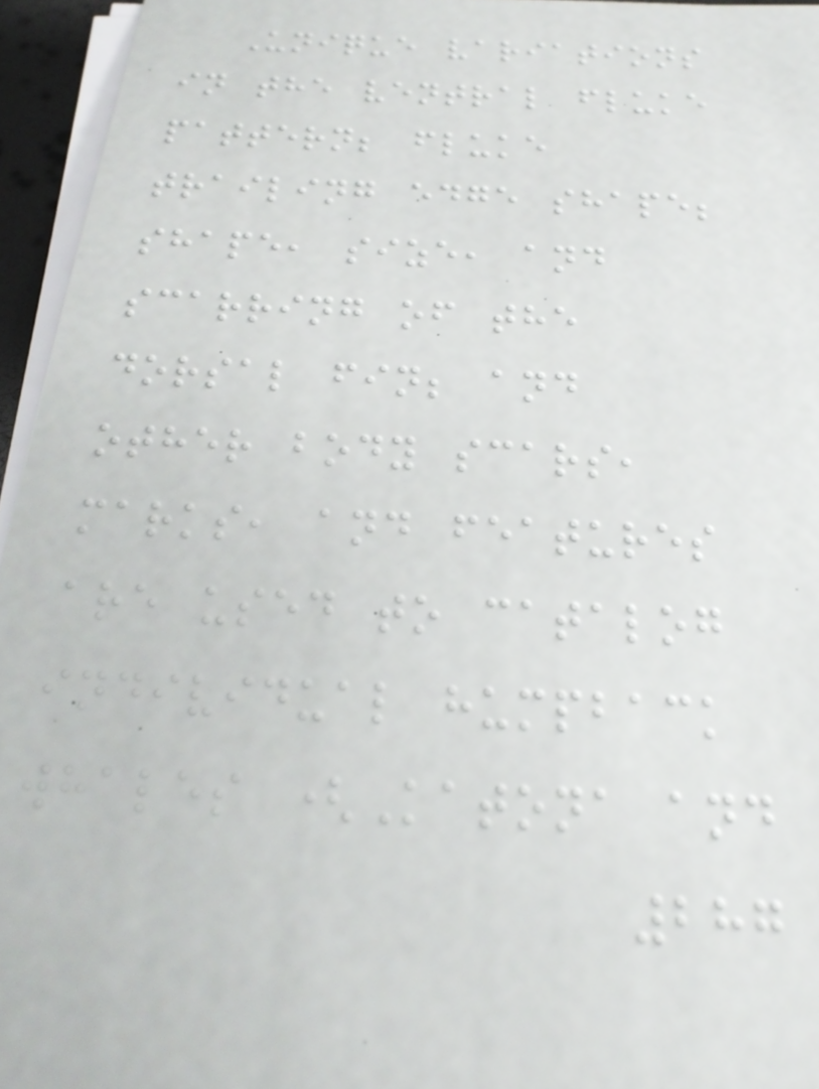Unique variations
in the ventral fluke
pattern; fluke
trailing edge shape;
shape, size, and
scarring of the
dorsal fin; and
other body scars,
marks, and features
are used to catalog
individual humpback
whales (Katona and
287
